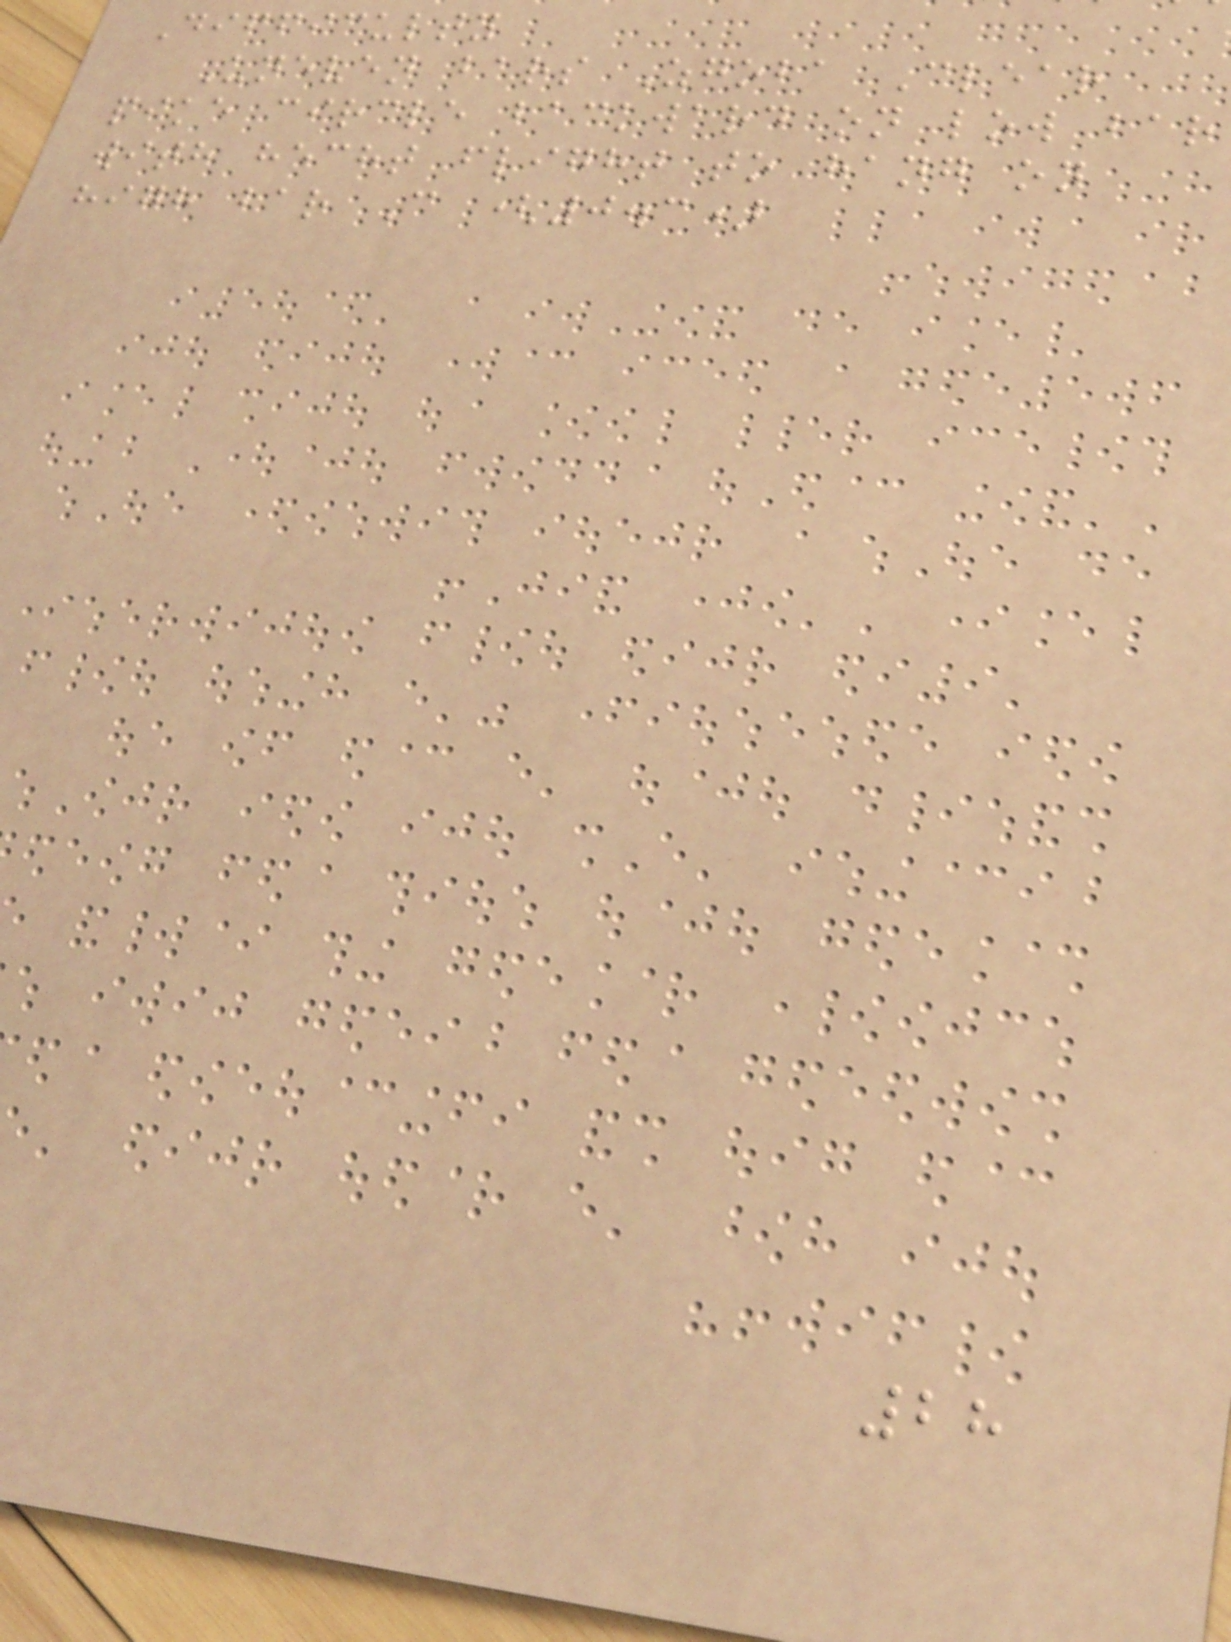Difficulty
Uneven bars Zgoba Clear
pike circle backward on low bar
with hecht flight to hang on
high bar C (0.3)
28
